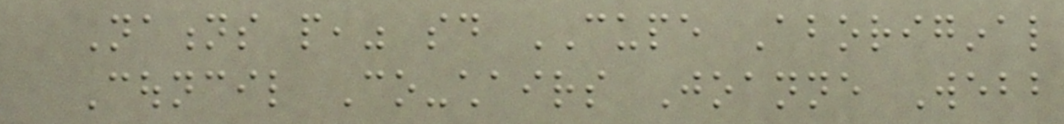Nations people," said CUPE Aboriginal
Council Co-chairs Joanne Webb
